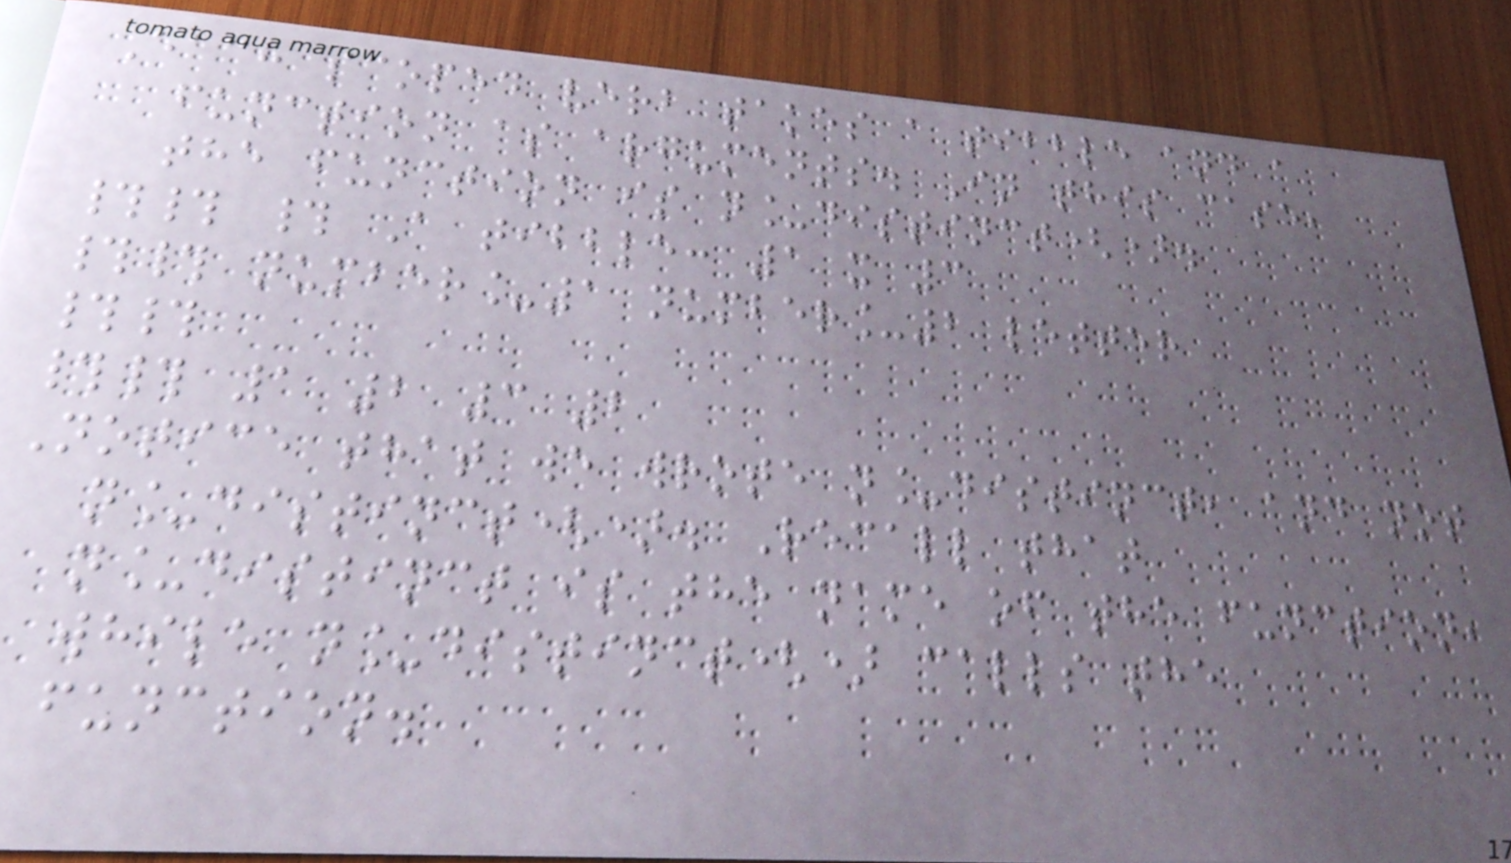Each scoped verb takes a tibble and a
function as arguments. In this case,
the function is n_distinct().
## # A tibble: 1 x 3
## number_1 number_2 letter
##
## 1 2 3 2
Notice that we wrote n_distinct, and not
n_distinct(). Recall that
n_distinct is the name of the function,
while n_distinct() calls the
function.
